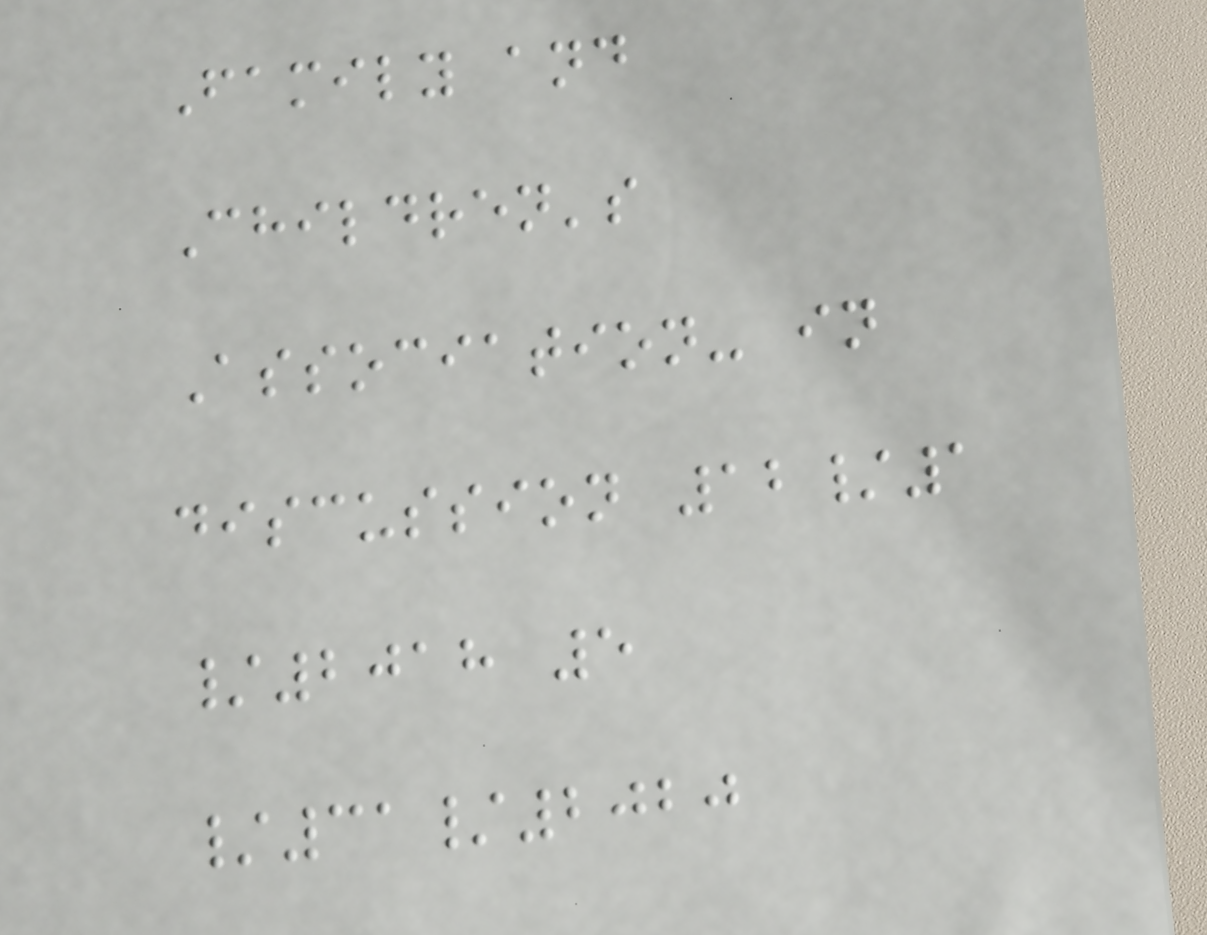Family and
Children's
Association- in
discussion 12/1
/2018 5
/31/2020
